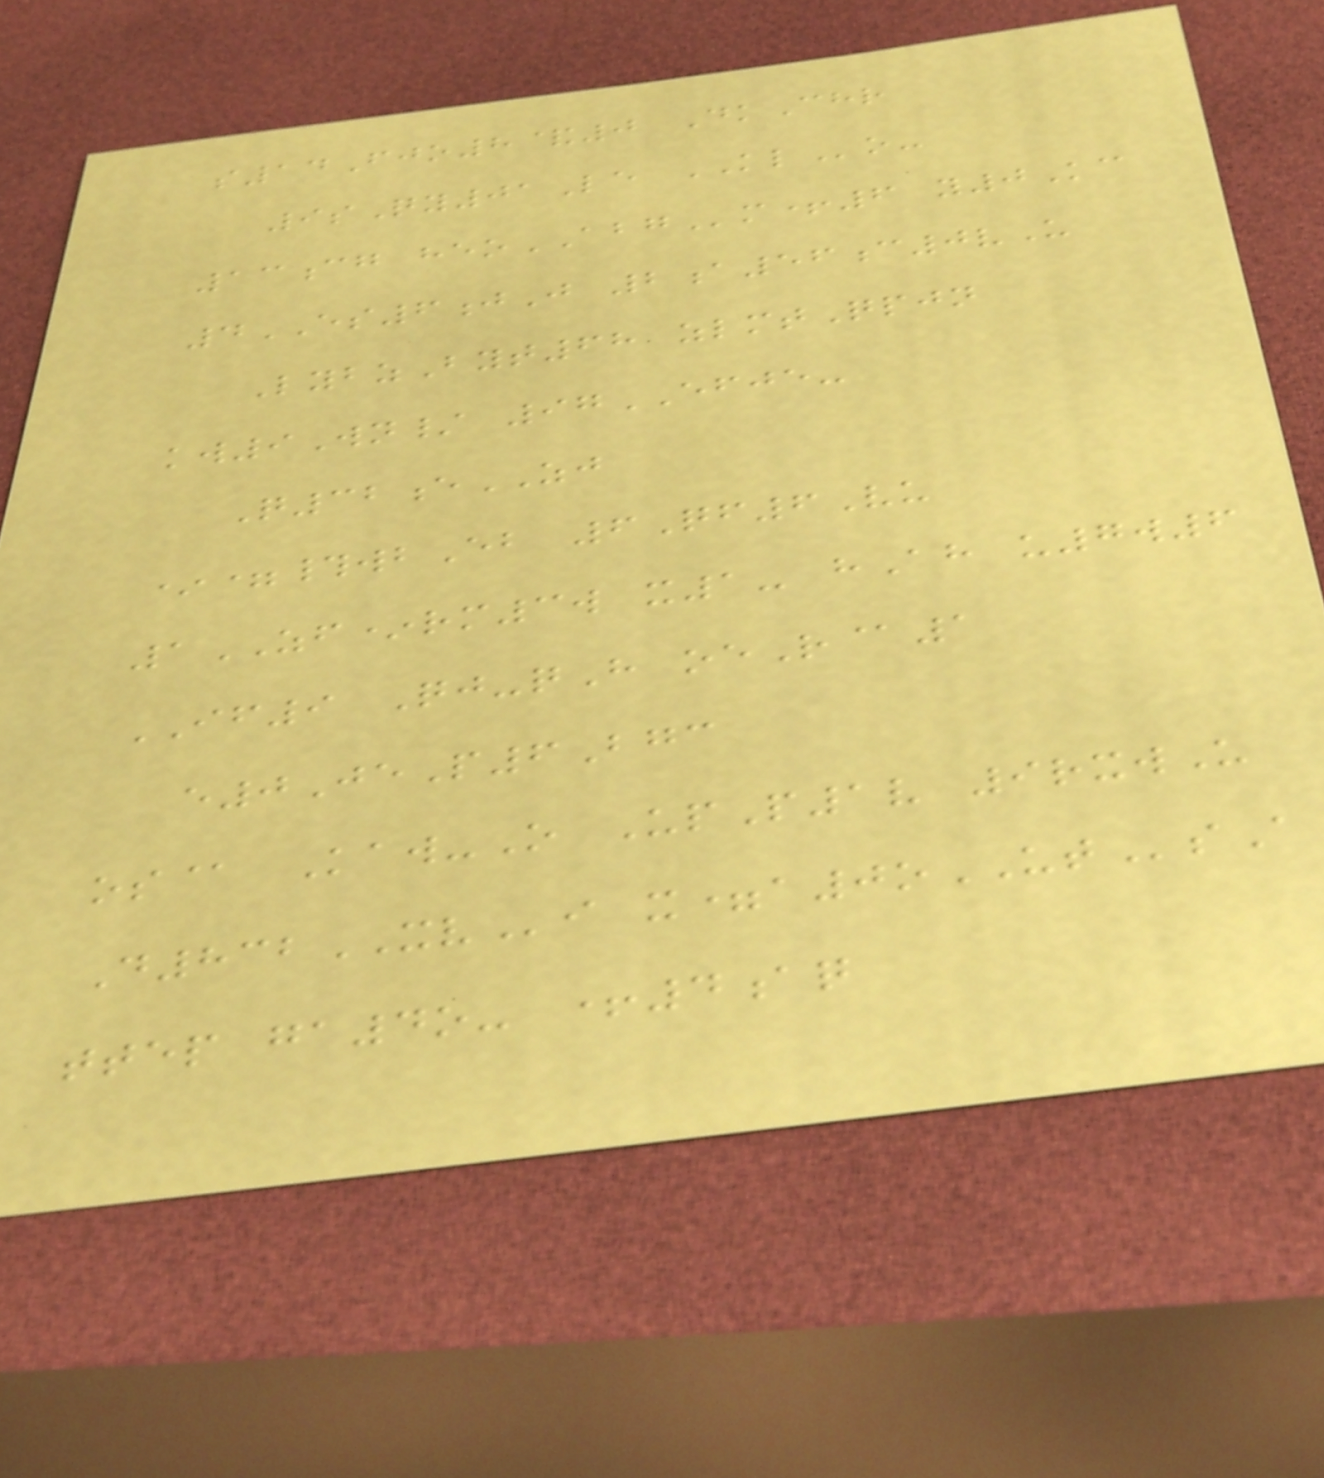s14Fjo8&0 DkChr
9sQy01Le KLo-
13cg heoABGm+6 y0Kc
4ES6jJ 2a56c0vU
LybzByt68 zlmtQpjn
kw9Wn/ 97EFJE-
Q32eZJ
*=#wbEb 6Qf6Vu
1ZF*rm3w x1- hAh u7w6
IF9 Qj-qH oeR@1
e0JeP6Bgc
os@ Kaw-O UpP1v 9rxwU
D832XVi x=a0oUTsA
ttep ga4o- +4aq
